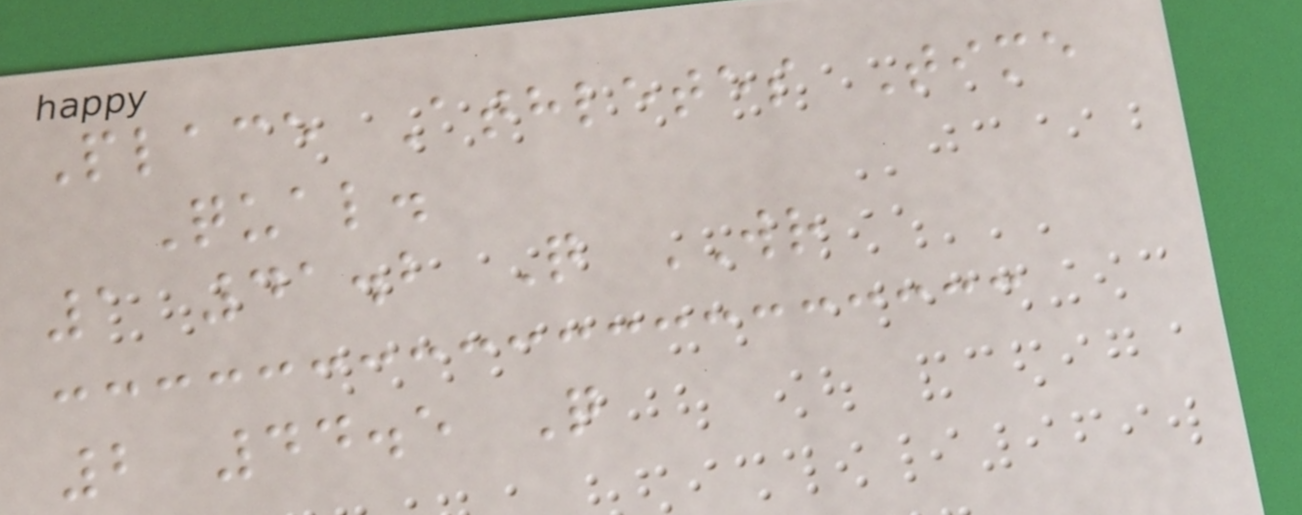Place Athletes Time
Qual.
1 41.2 Q WR
2 44.5 Q
